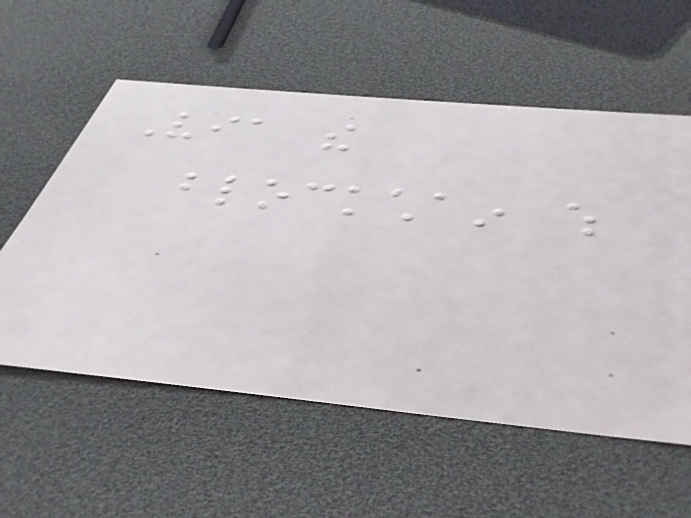Via the
blockchain which
